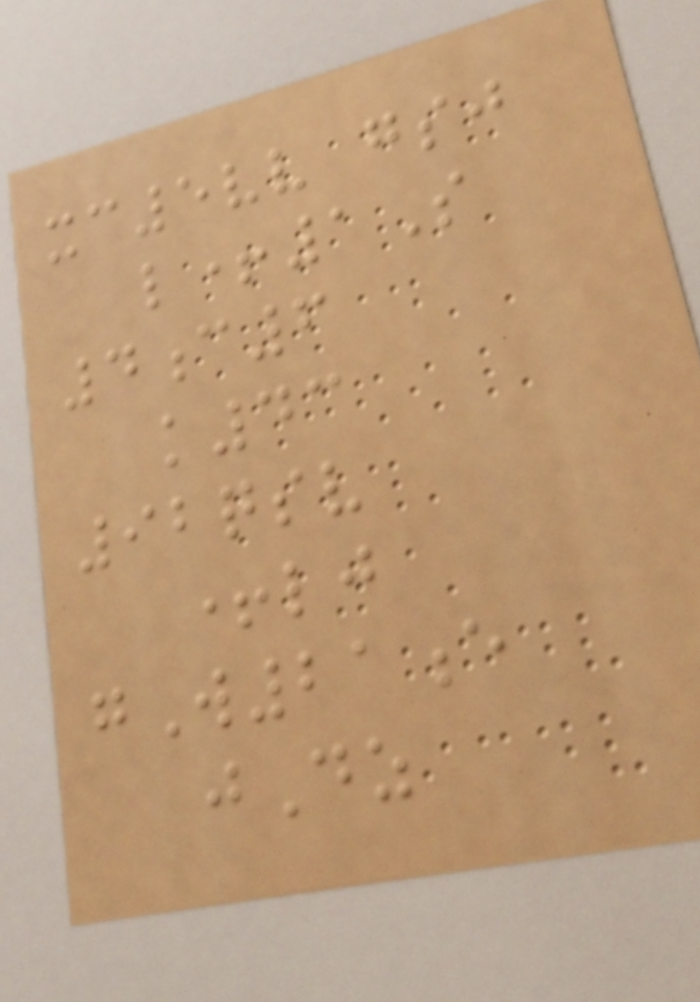xc5vv gsj
l+1S
4c6
k43
92qsv
+lj
gW21e
jDz
